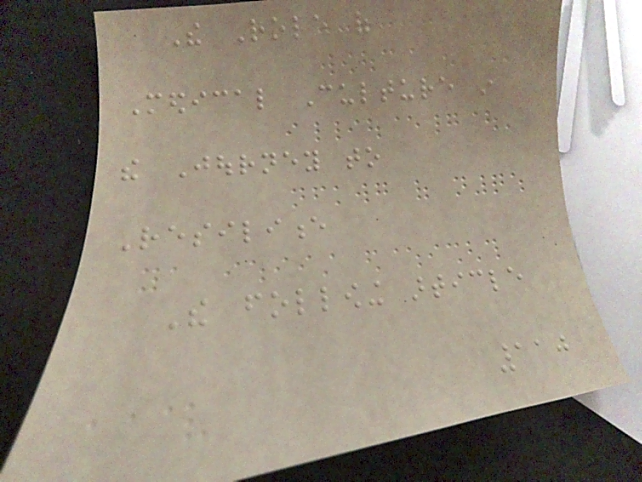The Role of
Medical Culture in
the Journey to
Resilience
The following article
110
